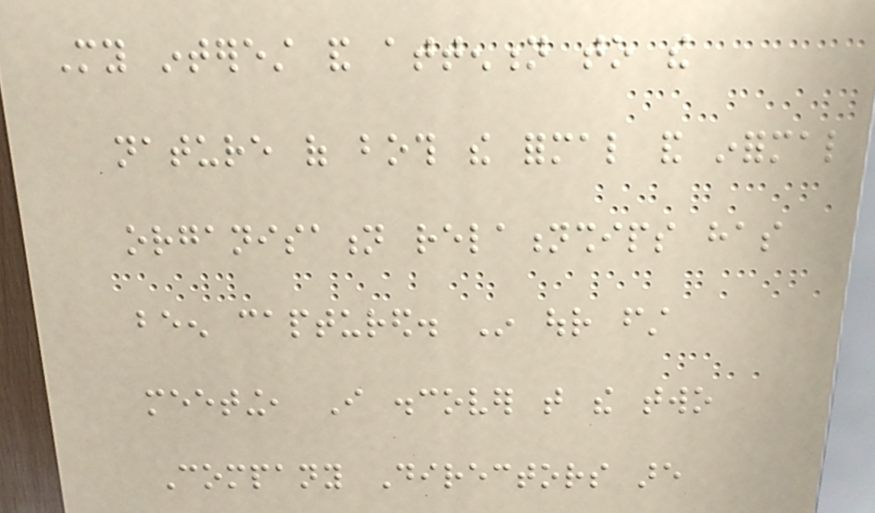My interest and attention to the
nature of both the formal and informal
organisation relationships has
been captured. In our first
meeting, I discover that the two
Company Directors are
